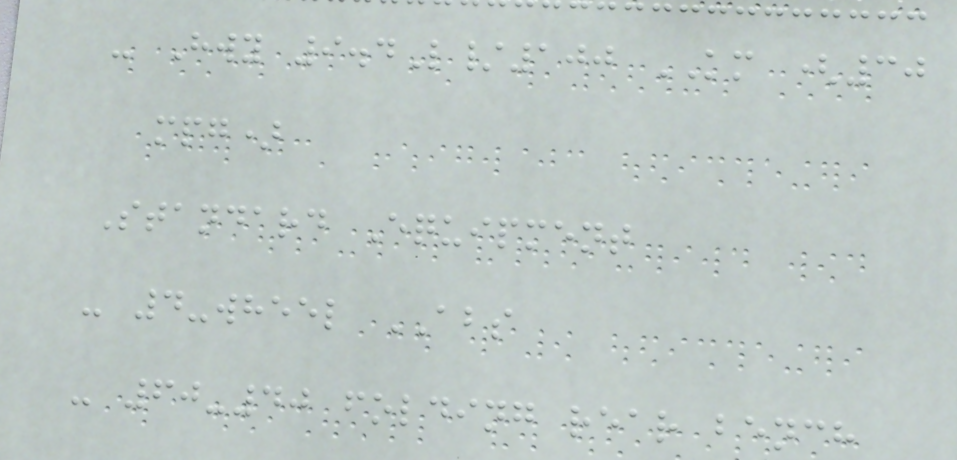- Hwy 9.4L/100 KM (30
mpg)
Standard Equipment
- 4-wheel ABS
- 60-40 folding rear bench
